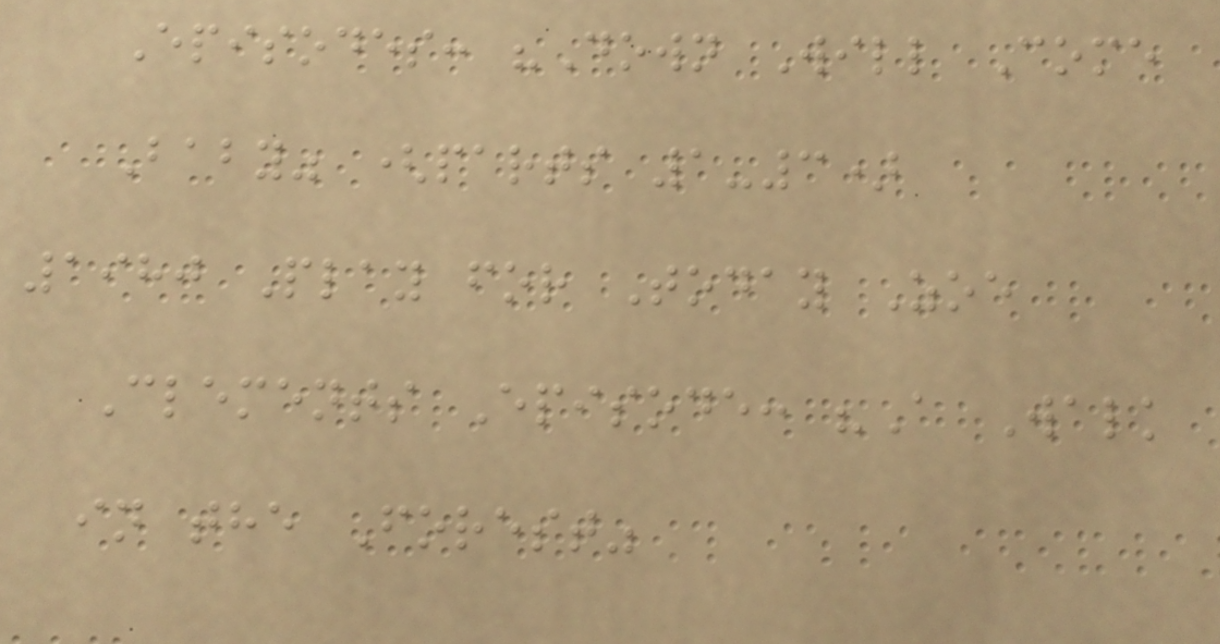Episodes: "Down Will Come
Baby" (parts 1-3)
1980 Play for Today Zoe
Clements Episode: "A Walk
in the Forest"
